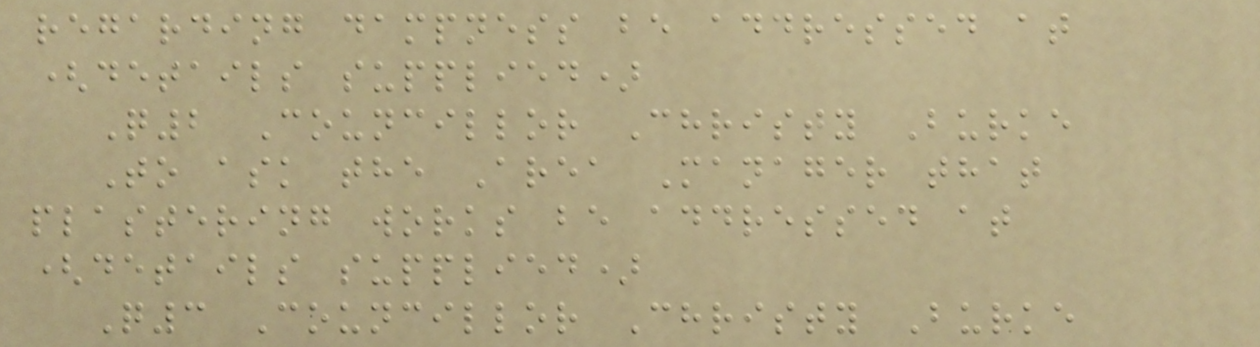regarding dampness be addressed at
(details supplied)
Q2 Councillor Christy Burke
To ask the Area Manager that
plastering works be addressed at
(details supplied)
Q3 Councillor Christy Burke
